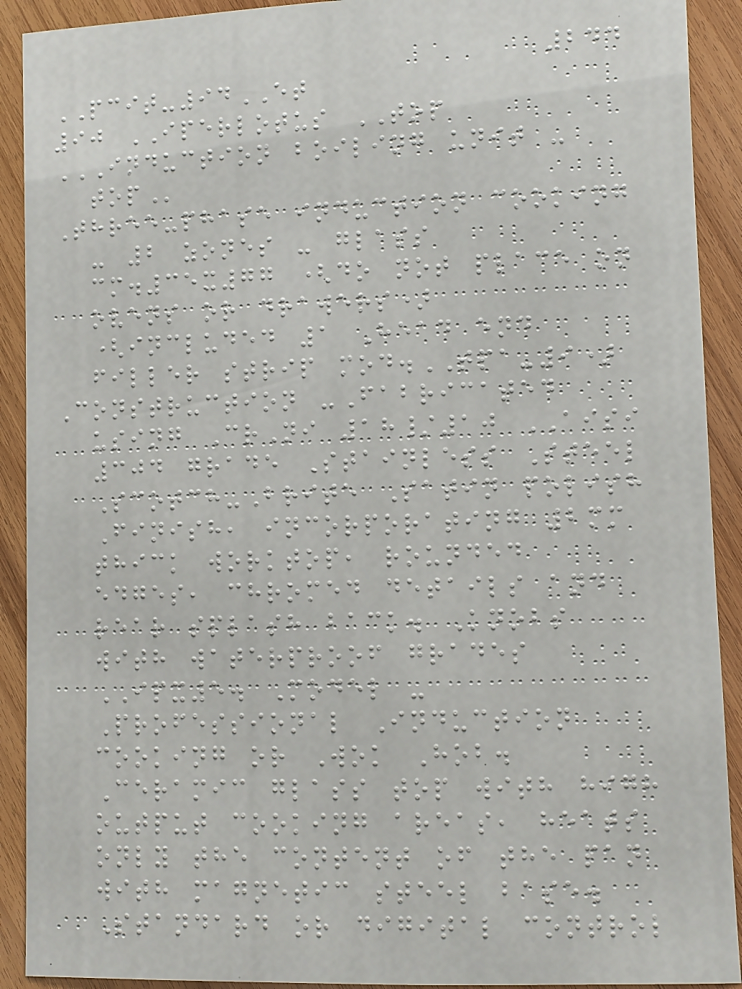244
PCIT-94ET
90 IPERLOTUS TOP
INDUCTION BOILING UNIT -
TOP
Three-phase induction cooking
- 2 zones - glass
cm.35x77 (do not place on
ovens or drawers)
(included 1 Head end
filler strip mod.TPA-9)
Construction -Fabricated
using CrNi 18/10 AISI
304 grade Stainless Steel
Scotch-Brite Satin polish
Finish, incorporating 2mm
thick worktop, rounded
edges, chromed details and
rear splash back. Knobs
with waterproof grades
IPX5. Model -
Professional Induction
cooking or Wok Hob.
Ceramic glass top with high
output cooking areas, heats
only the content of the pan
with magnetic steel base.
Standard or digital control
